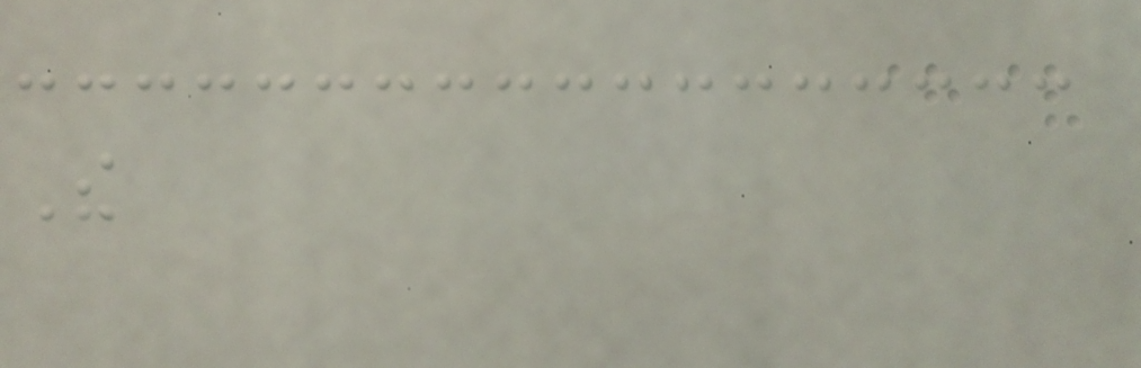The
